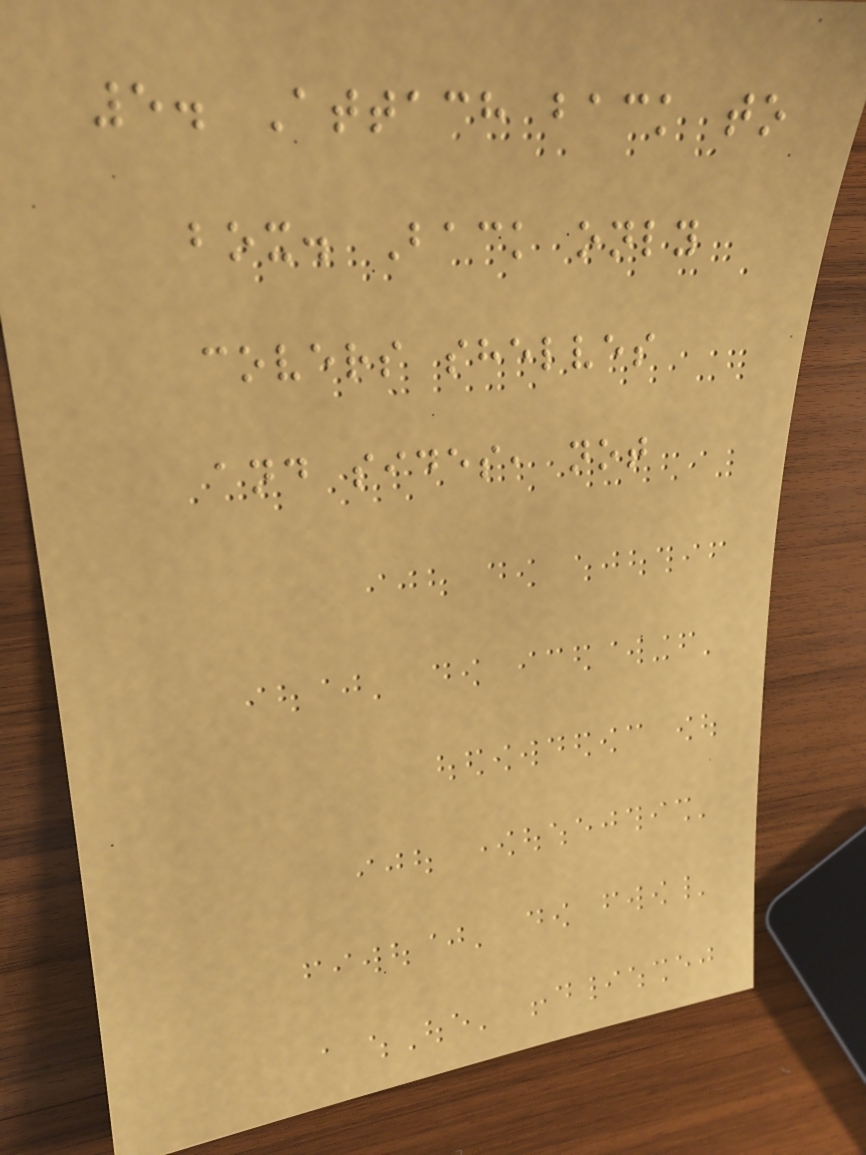5. Attach back to
box. Back only
covers shelves
and sides, not
